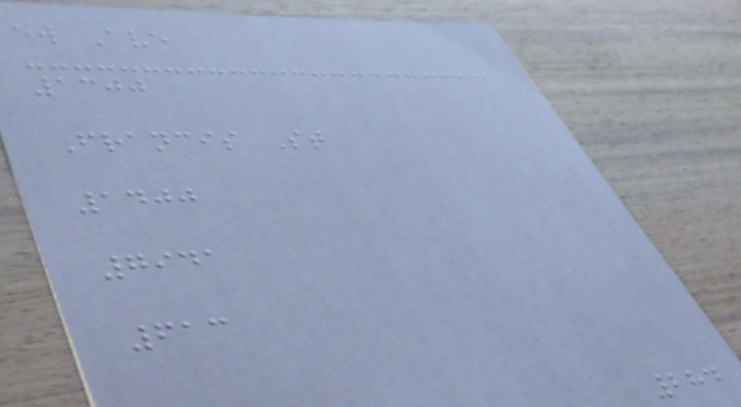ew Ave
1300
Francis St
1400
7941
613
284
